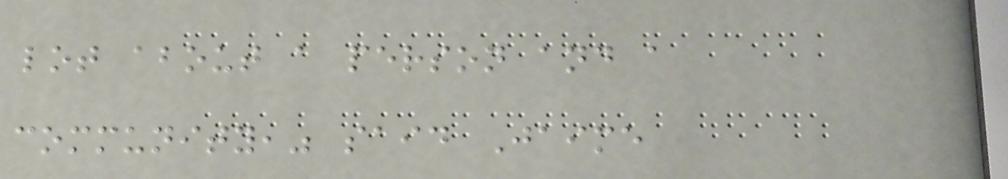lot about a person and a
community," said Jaime
